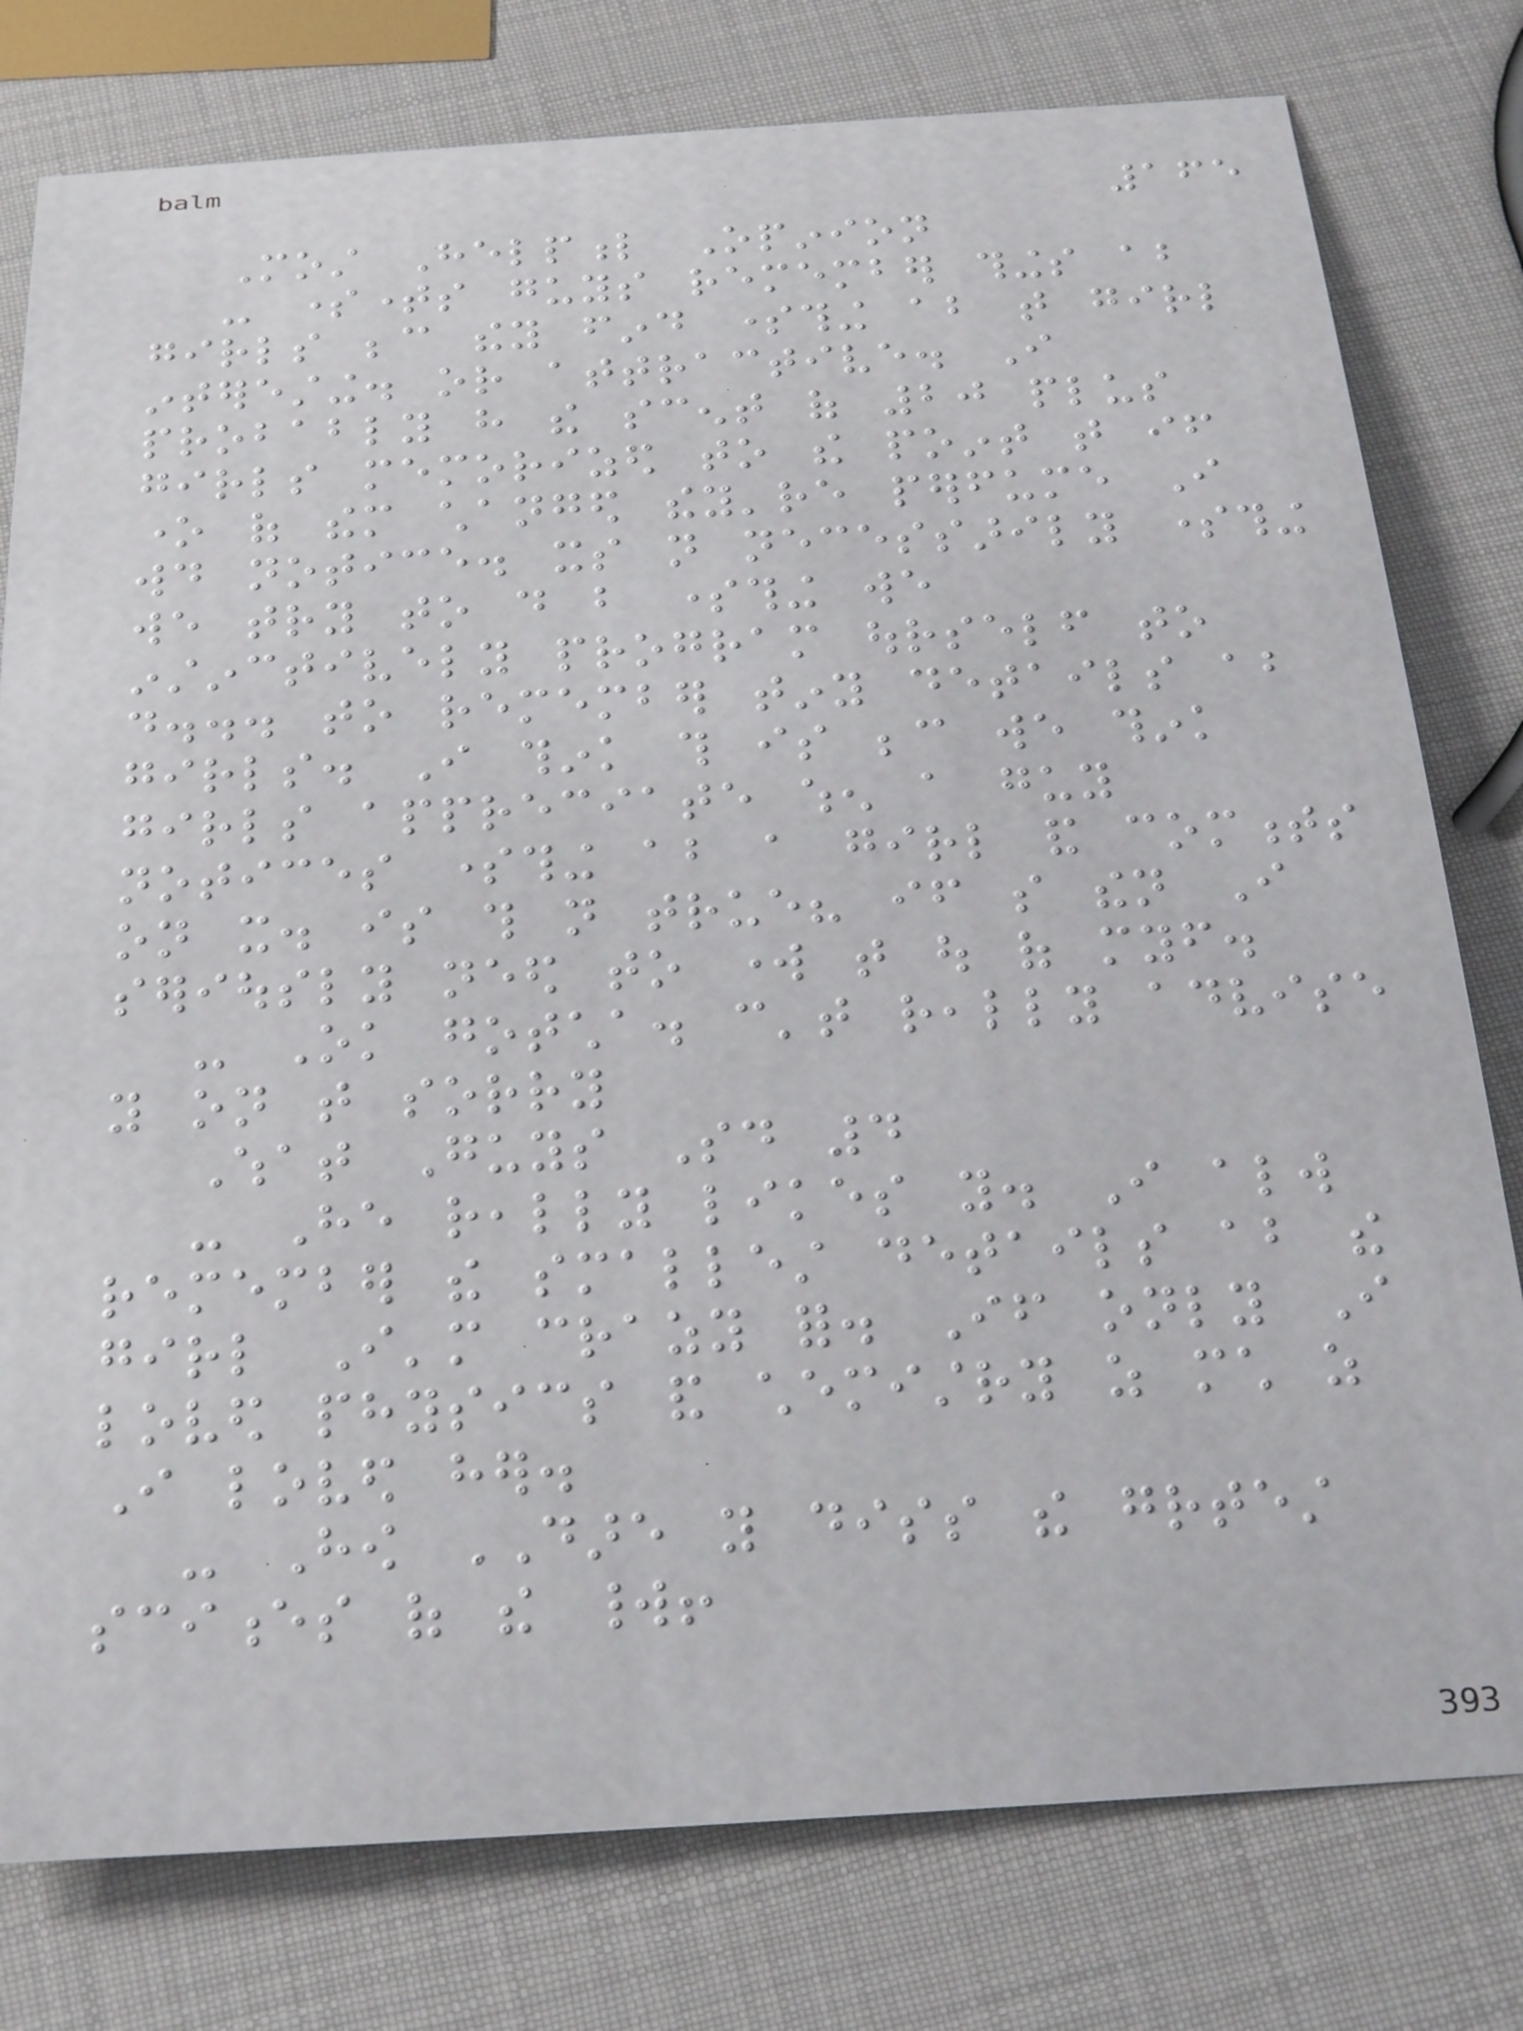165
Most Helpful Opinion
- sometimes guys remember things about
girls because they find something about that girl
interesting. or attractive. I
probably have the scent of 20 plus
girls memorized to the point that if
one of them changed they're perfume I
would notice. its not necessarily something
we try to do but something we
instinctively program ourself to
do... to remember tiny details about
girls. I think this is because we think
girls appreciate when a guy
notices something about a girl and comments
on it. is this not true? if so then I
seriously need to work that out of myself.
- Ok gotcha. can't really advise
you on that sorry
What Guys Said 4
- He really likes you. I always
remember the smallest details about the
girl I'm crazy for. If only I
loved physics and chemistry as much as
I loved her.
- How DARE you diss the greatest
sciences of the world!
